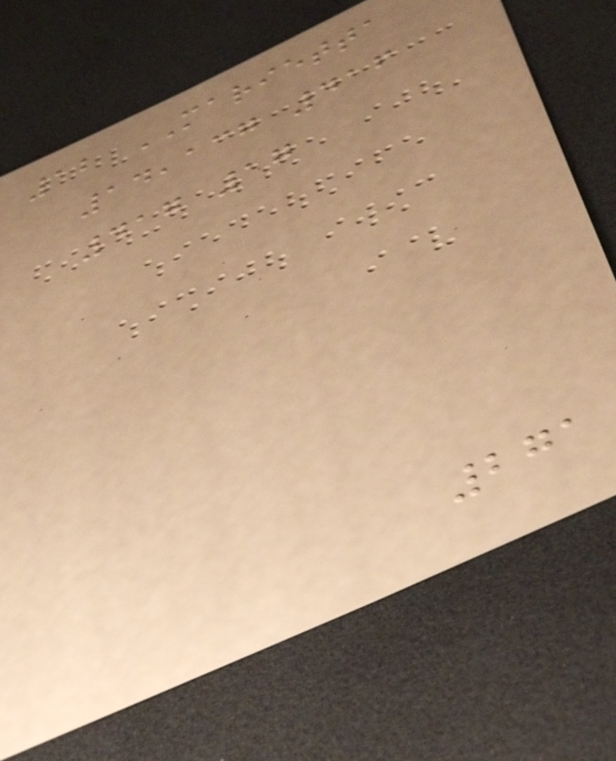12 MARIETTA
14,137 416
417 17
271
